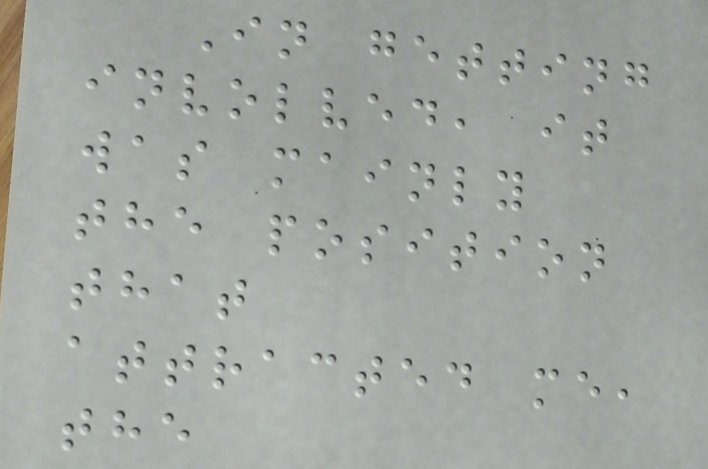In getting
involved, it
was mainly
the position
that
attracted me,
the
